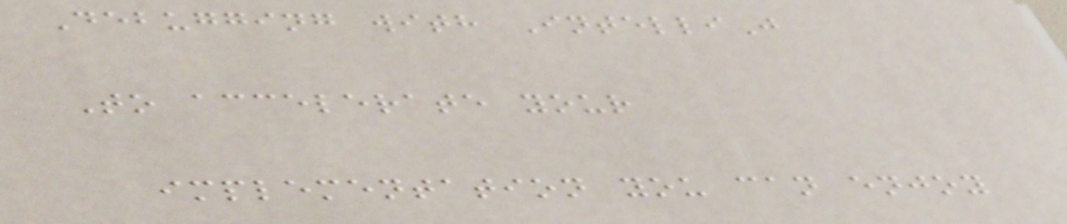Debugging with IntelliJ
To accelerate your
implementation you can enjoy
